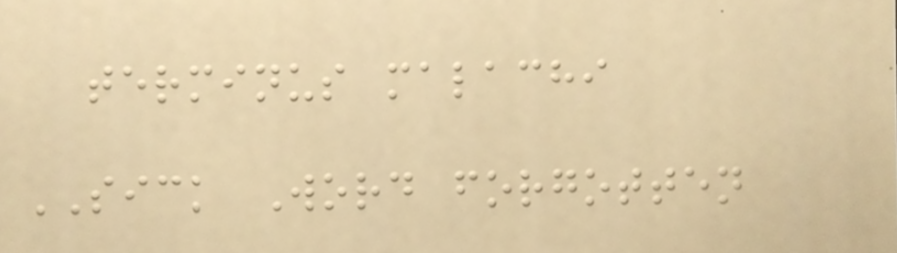terminus malachi
SICK Word forgotten
